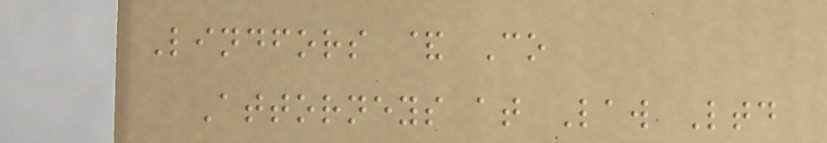Lindfors & Co
Attorneys at Law Ltd
